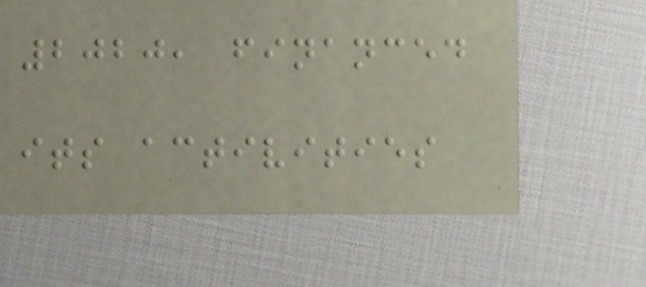2020, financed
its activities
